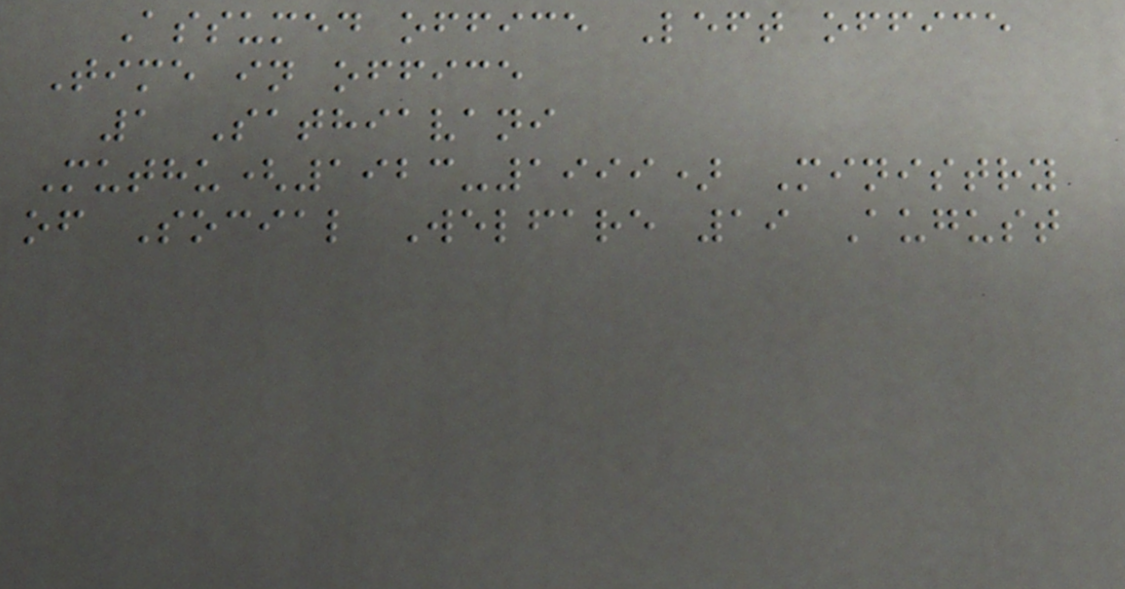Assumed office Left office
Time in office
1 Sathiavani
Muthu(1923-1999) Ministry
of Social Welfare 19 August
